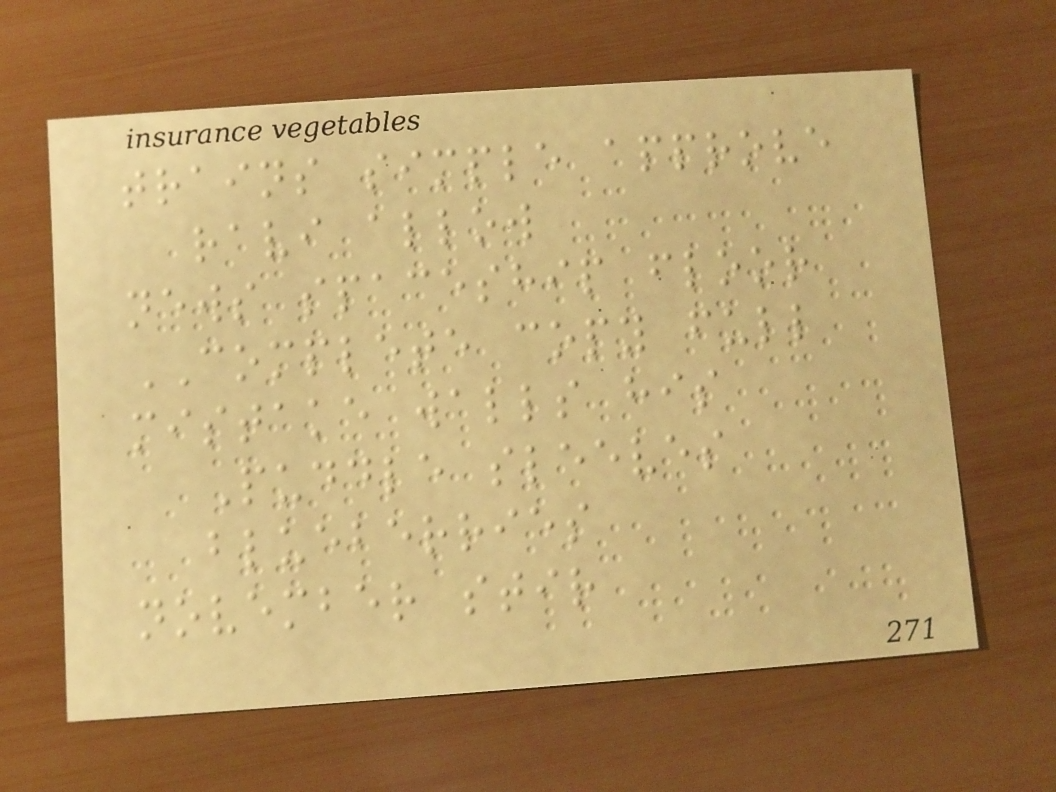trains simple approve
ravi allow
news spaceship floor
COMPLETE copy full
mistake walls his
Puddle sleeves
blueberries
november stir
